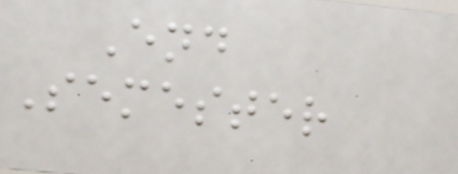End
Semester
